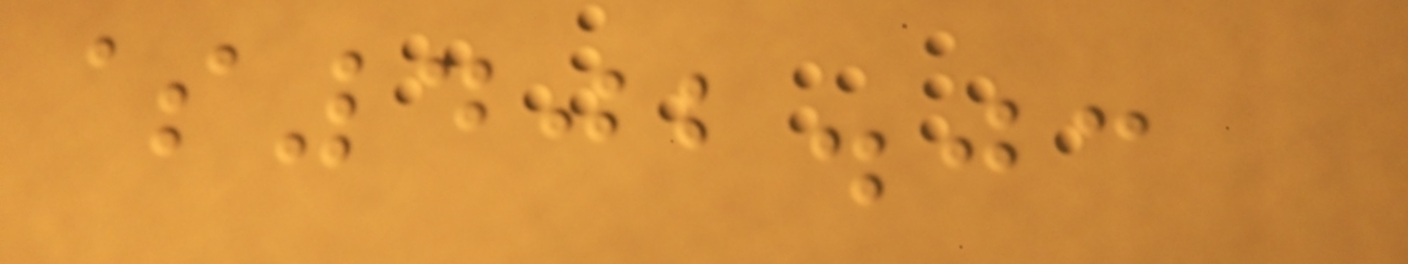$402.03
